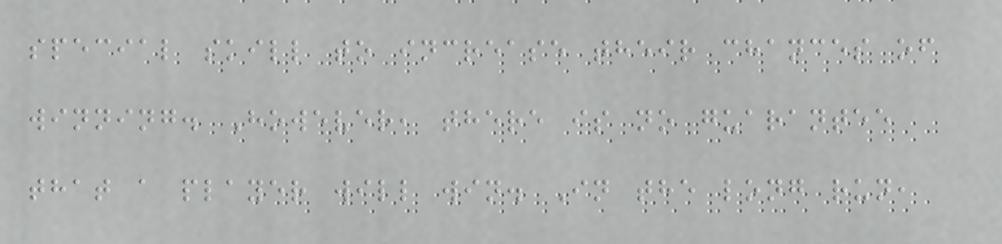special skill to increase their chances of
winning. However, there is no guarantee
that a player will win. In the long run,
